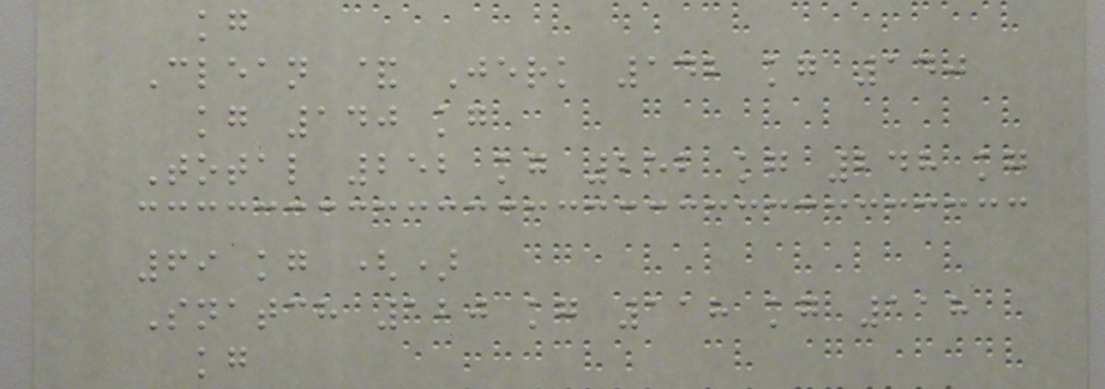kg
Clean & Jerk 142 kg 140
kg 140 kg
Total 252 kg 252 kg 248 kg
69 kg ()
Snatch 120 kg 118 kg 118
kg
